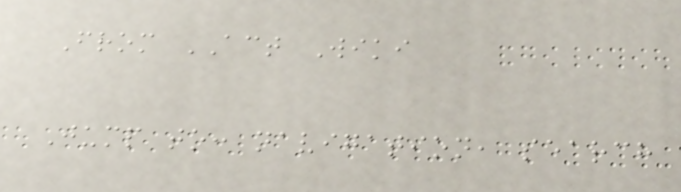From ACT Wiki
Jump to: navigation, search
